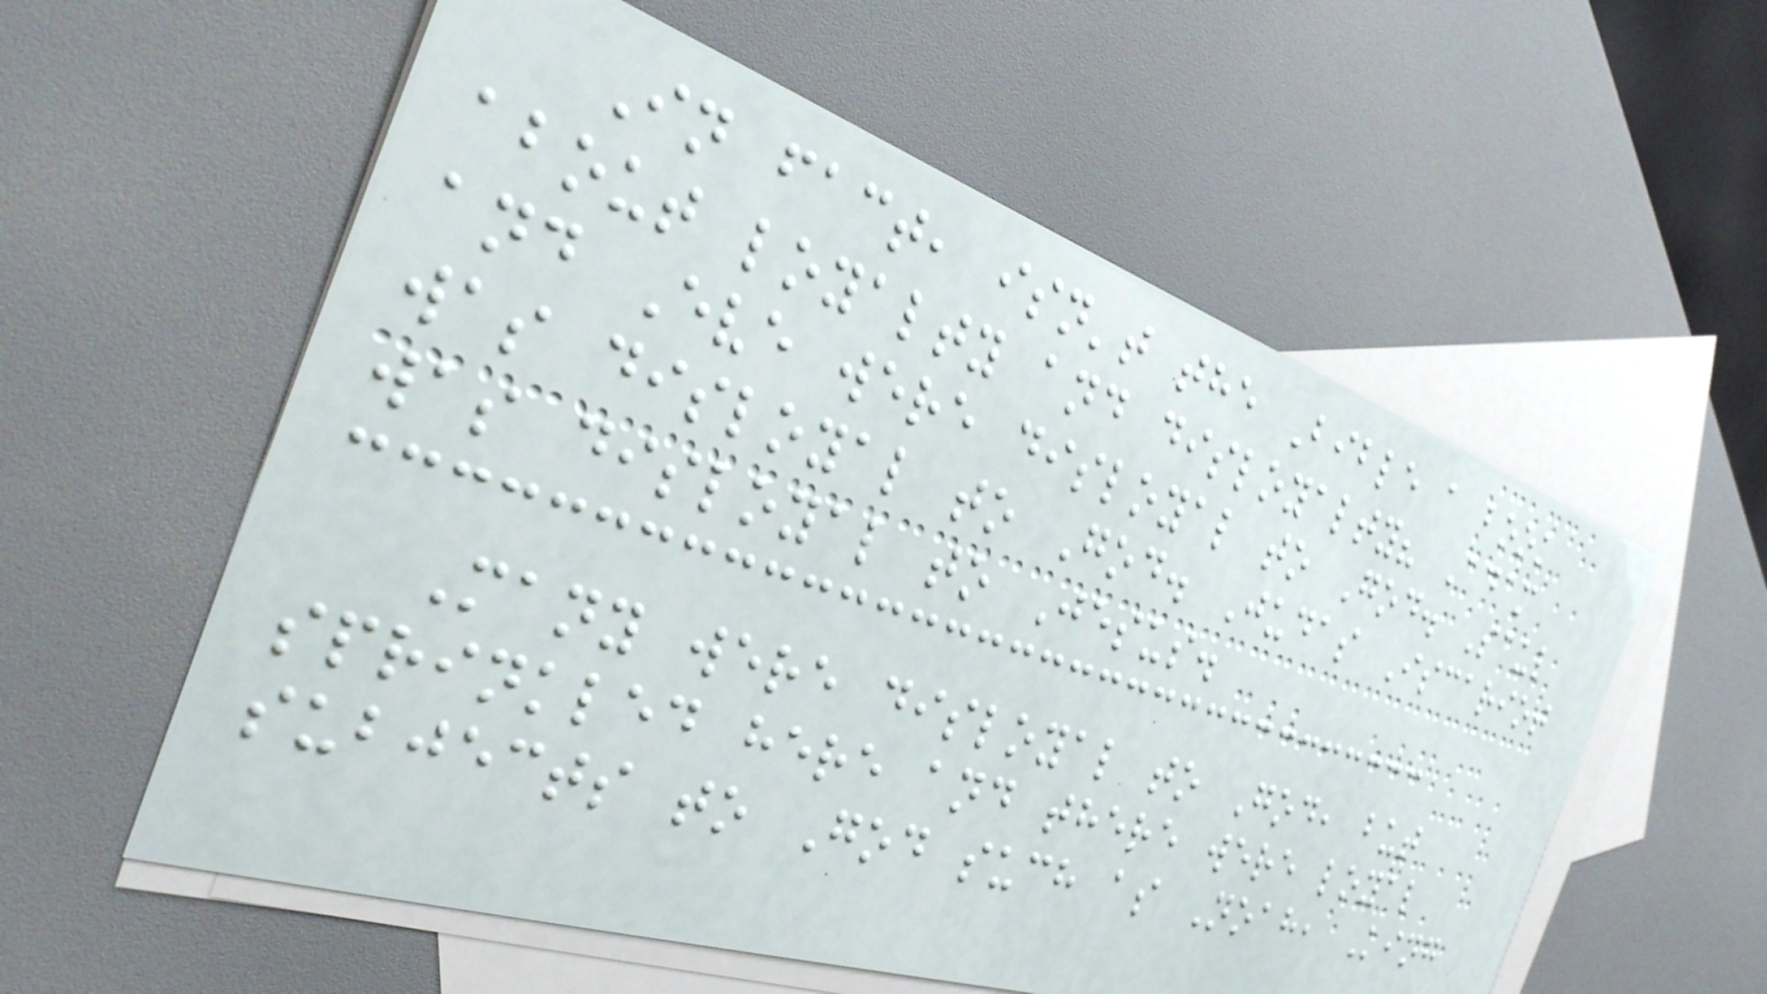In fact, isn't the Bible a book
about loyalty and disloyalty? Adam
and Eve were disloyal to God. Saul
was disloyal to God. Judas Iscariot
was disloyal to Jesus.
Many were disloyal to God, but
sprinkled here and there were loyal
subjects to God such as Noah, King
